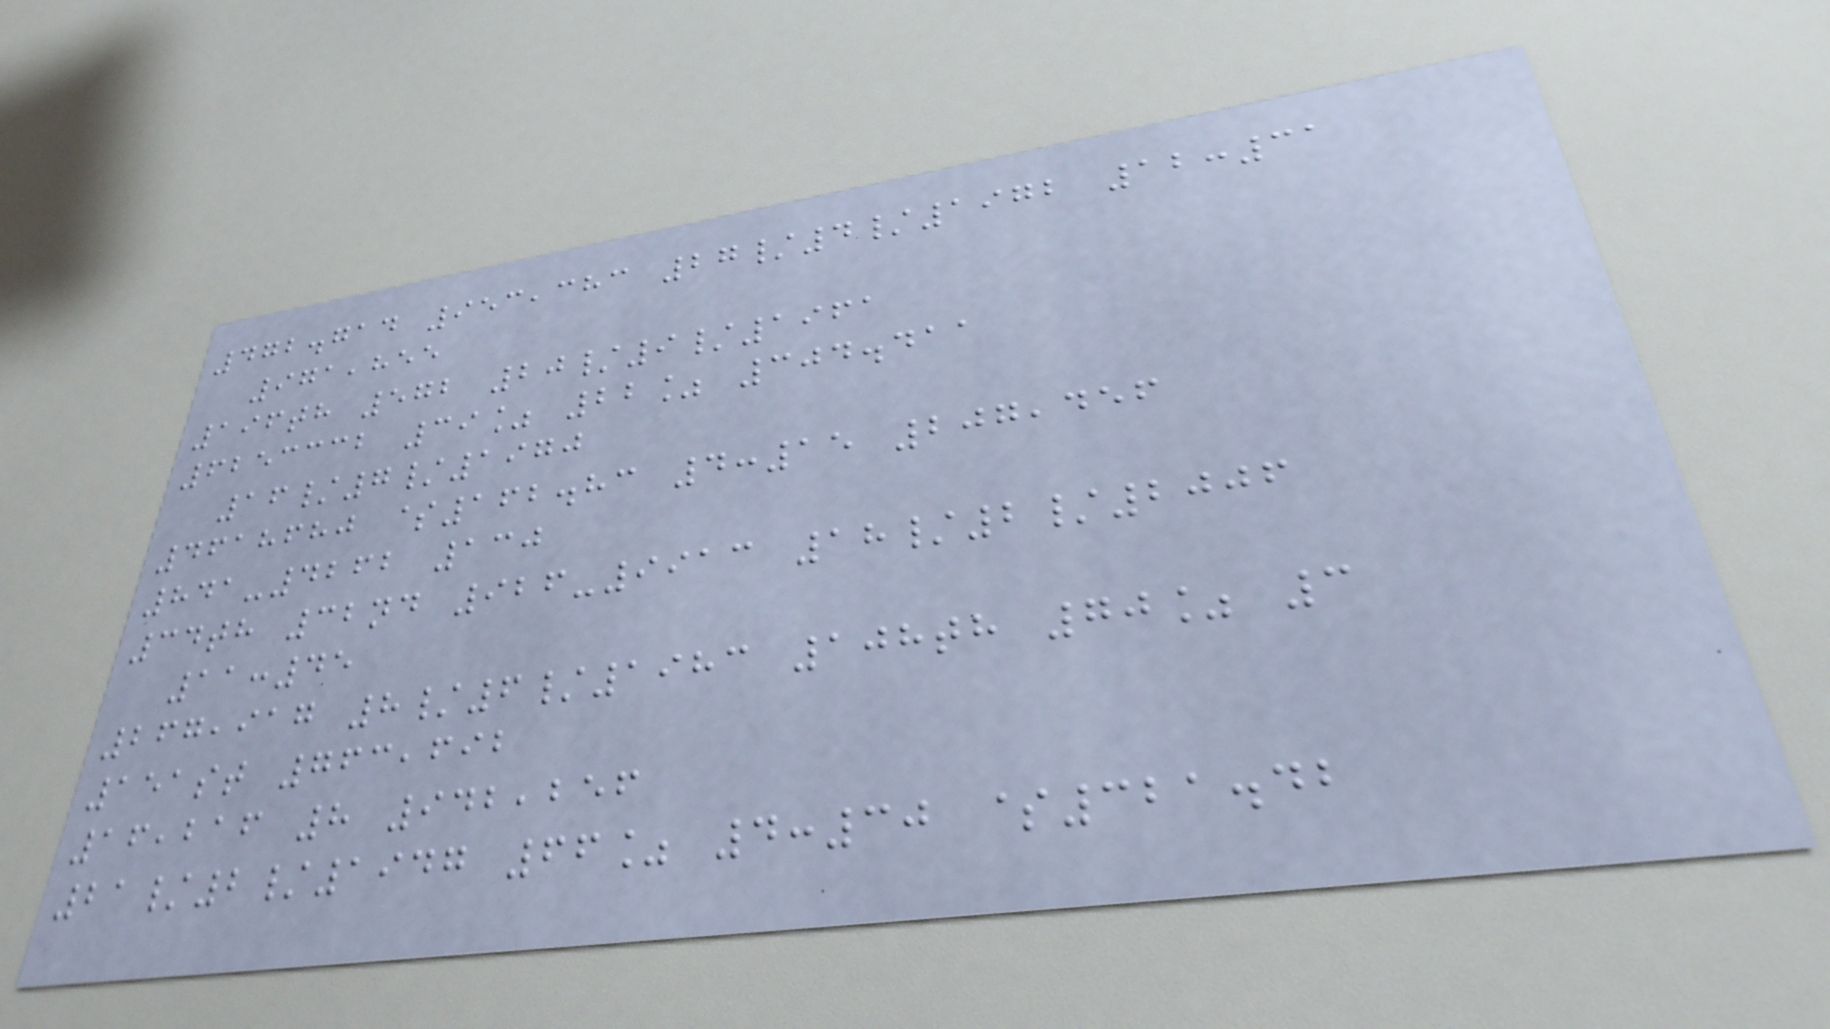472.714 953,383 27/4/1972 12:31
971,855
196th 572 20/9/1961
6253332 39% 22% 304.411
16/7/1970
4618680 $162.83 4:15 207,456
841-4262 130
34th 32nd 926-9913 18/2/2006
11:45
267,917 8/6/1983 108th 70% 3
151st 763,692
16,216 8 942,256
21/2/1947 66% 4:30 $321.42
